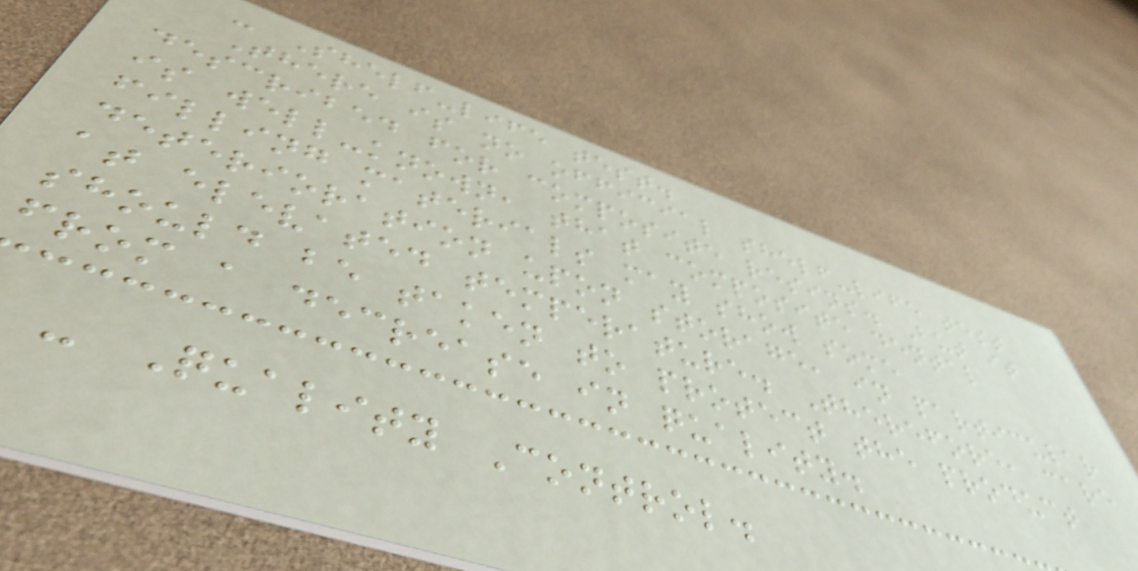- Shelf-life test.
There is no official shelf-life test
described for composite resins. But it
is well-known, that composite dental
filling materials may show some
deterioration upon storage, in particular
at elevated temperature. Therefore, care
should be taken to protect the product
from a decrease in quality.
- Quality Control.
